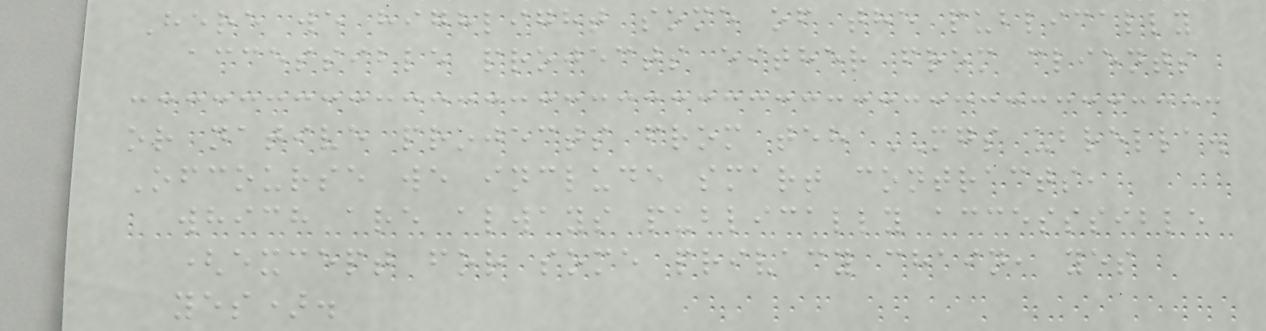Here we highlight some of the publically
accessible projects either from clients
or native projects from teh MGS ubrella.
Ofcourse we include smart contracts,
which are always publically accesssible
(except for some privacy chain, yes
yes).
